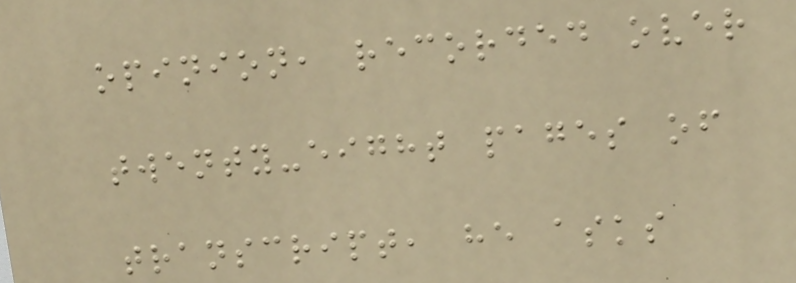opinion, recorded over
twenty-eight pages of
transcript, he asks
